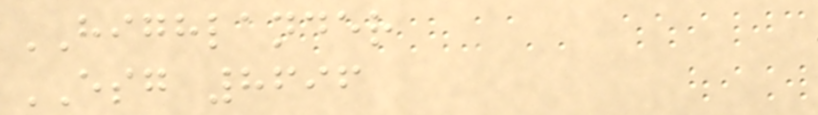HIGHLANDER
ESG 8696
